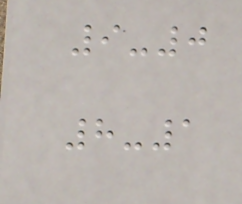9-0
8-1
